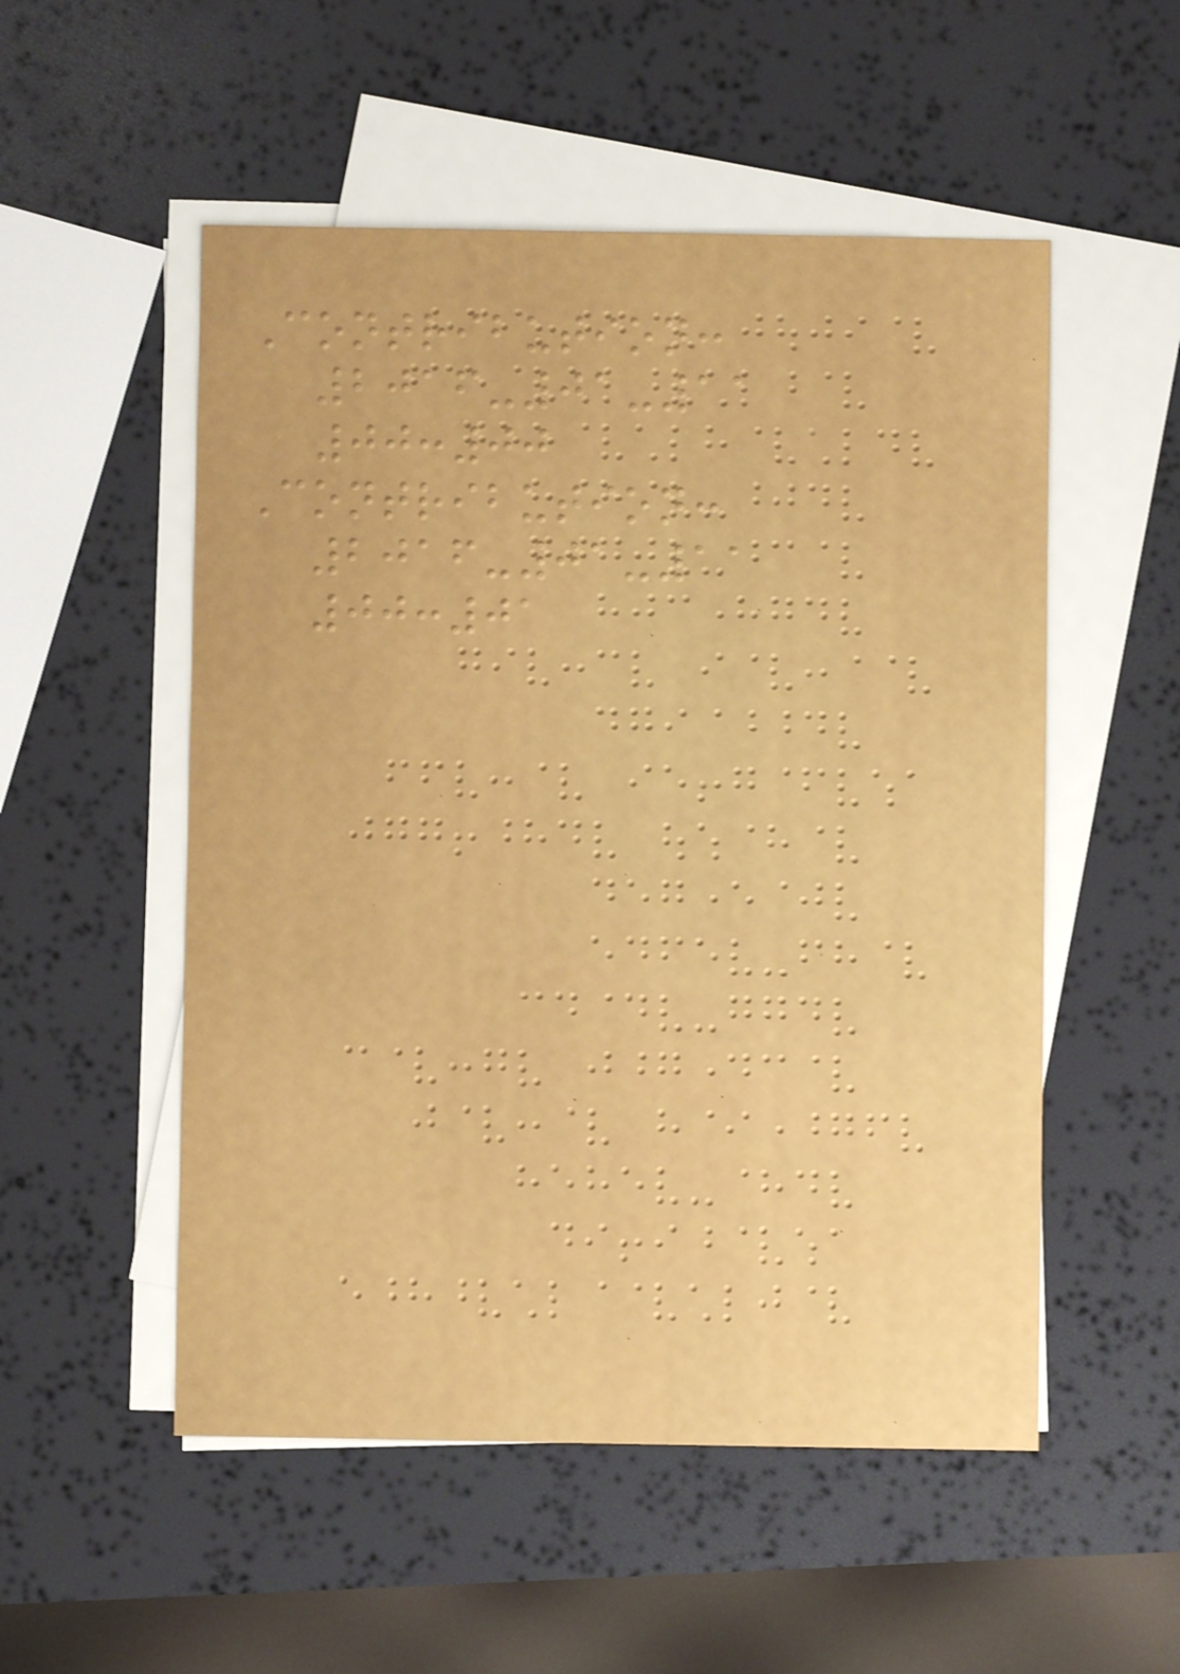Contribution:
2016-01-11
00:00
Contribution:
2016-01-11
00:01
